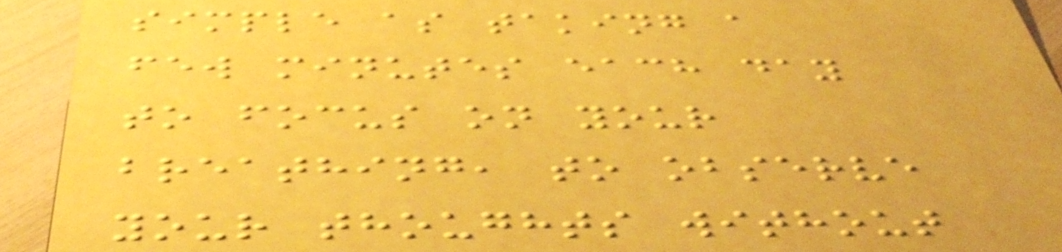simple as taking a
few minutes each day
to focus on your
breathing, to observe
your thoughts without
